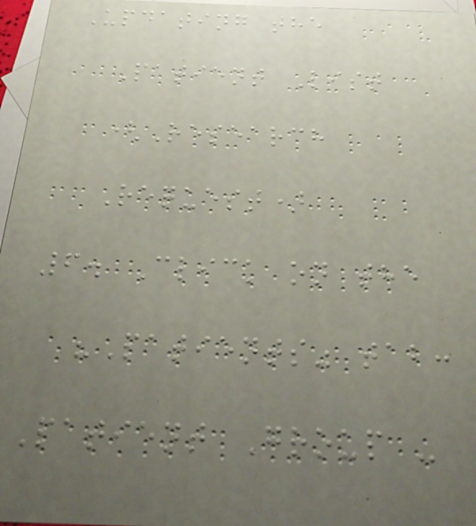Updating the
Patient List
(Research
Request)
6. Click on the
"Patients" tab:
Patient Group -
